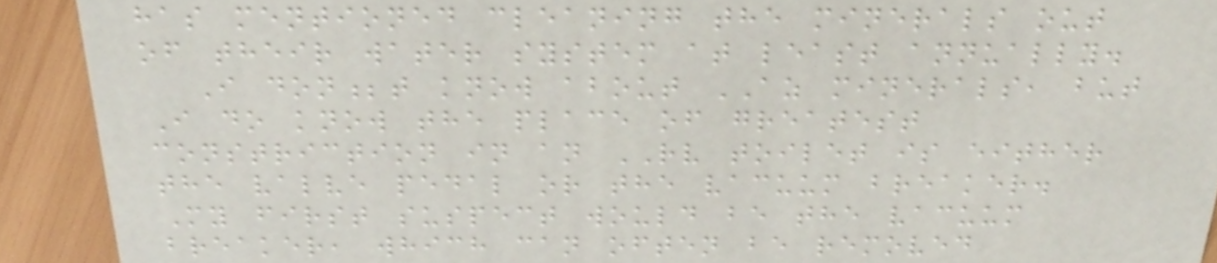has mentioned cleaning the minerals out
of their water system at least annually.
I don;t know about AZ minerals, but
I do know the place of greatest
constriction in an RV toilet is either
the valve pedal or the vacuum breaker.
My first suspect would be the vacuum
breaker, which can often be removed
